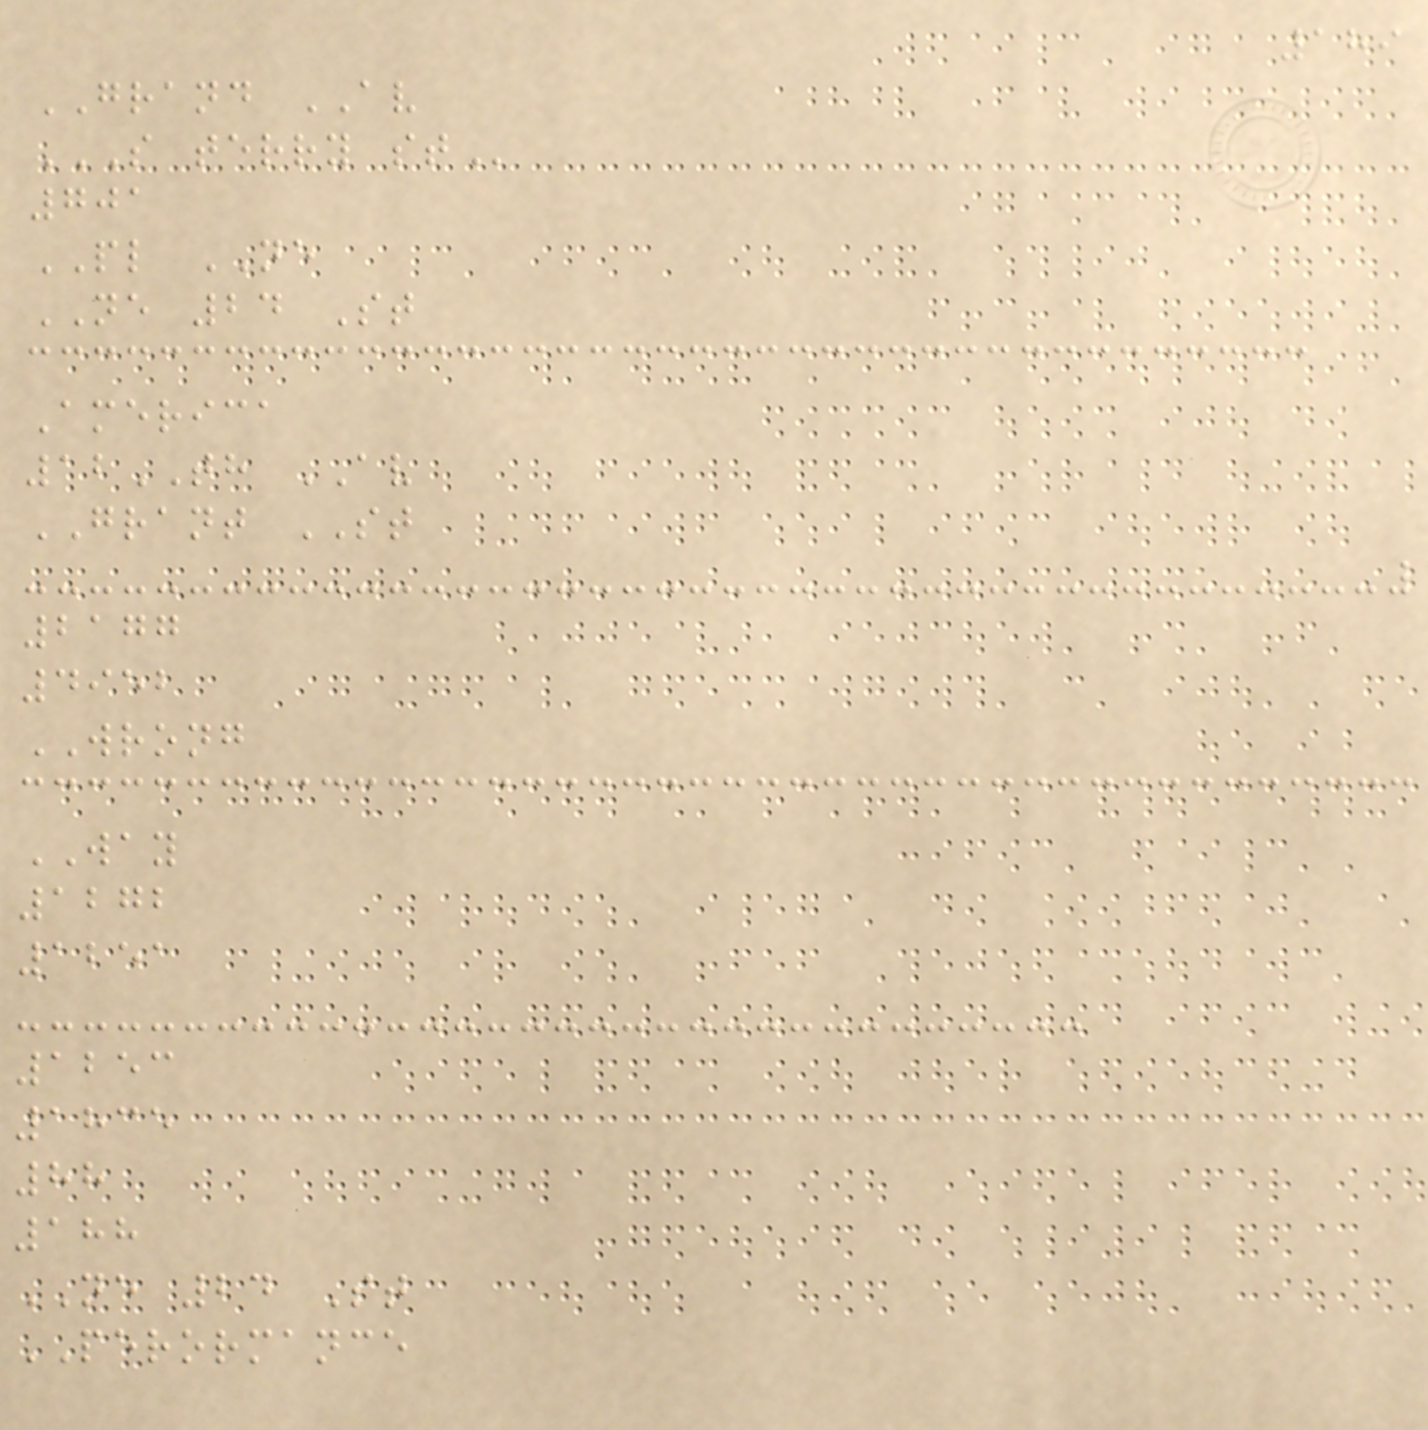189
GRAND AV
S TERRY ST
701
PL NE
NE 24 St
America
12TH AV
GRANT ST
2177
4952
WRONG
WAY
1272
1251
1253
1835
88
188
NE 24 St
PERORMANCE
